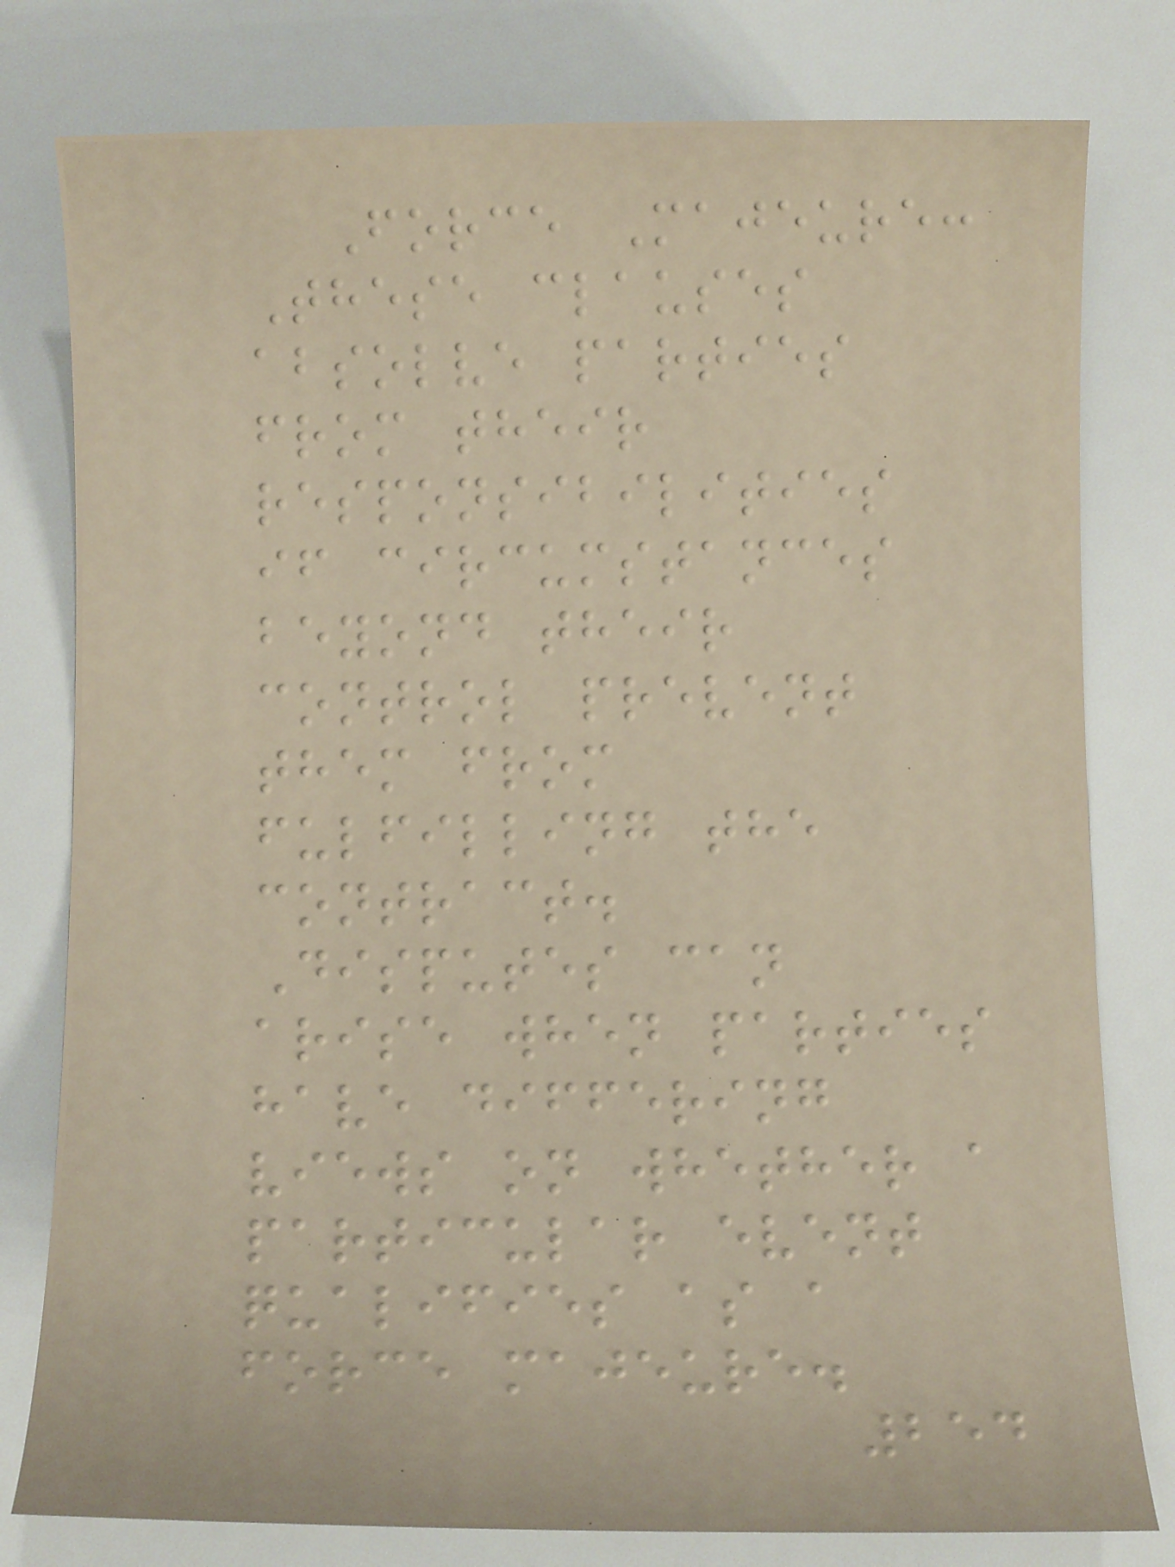Force Majeure:
These clauses
absolve parties
from their
responsibilities
if circumstances
beyond their
control prevent
them from
fulfilling the
contract.
Disputes can
arise when parties
have differing
views on whether a
particular event
qualifies as a
force majeure.
254
